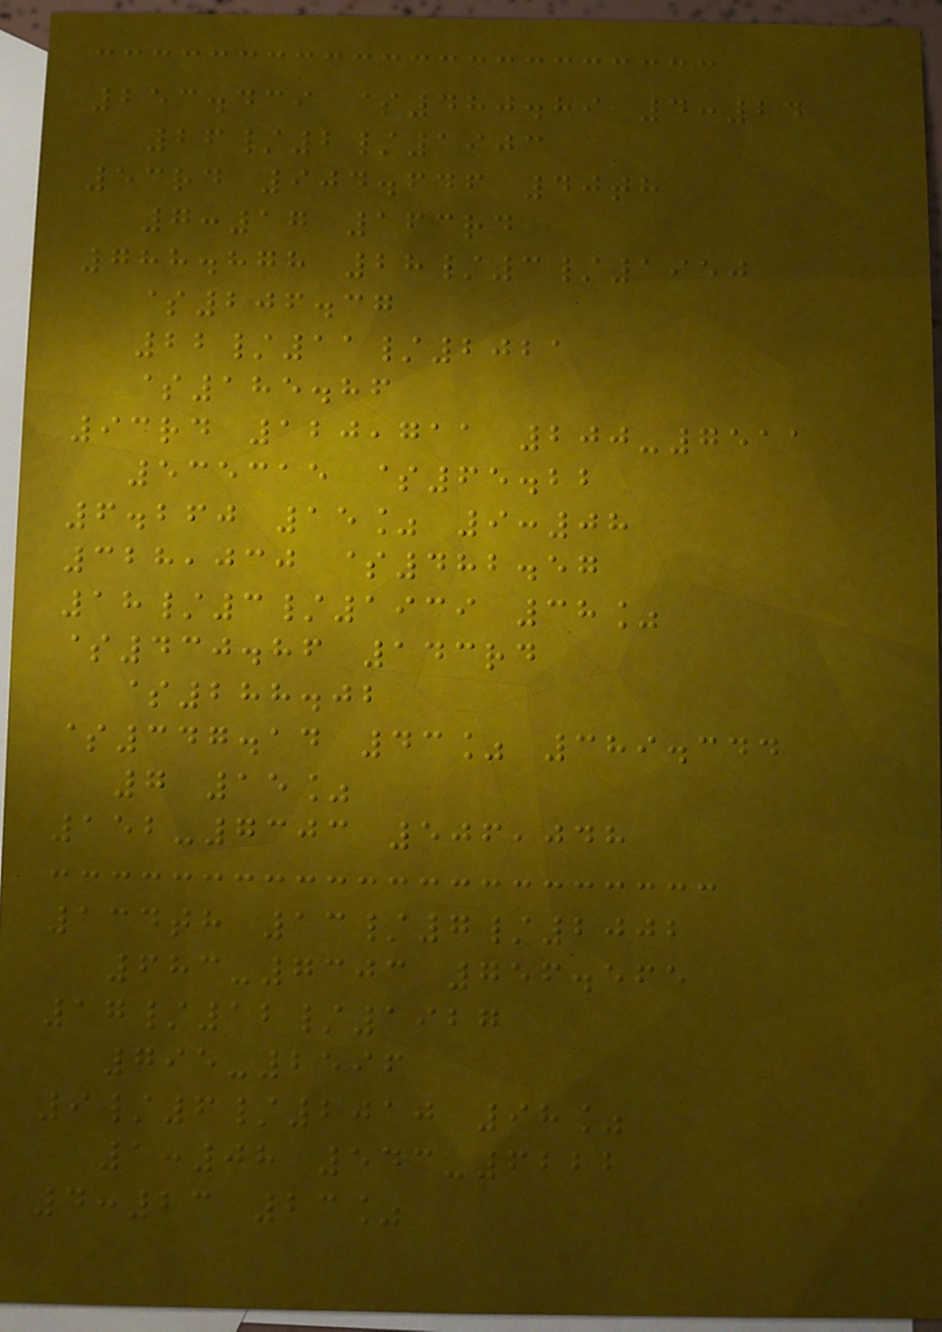253.439 $480.89 4:24
26/2/1903
53rd 904.646 40th
7:17 163rd
788.878 28/3/1950
$206.37
22/11/2021
$185.86
93rd 120,711 200-7511
535315 $65.22
6.260 15% 9:08
328,030 $482.57
18/3/1939 38%
$430.86 143rd
$288.02
$347.14 43% 389.344
7 15%
152-7303 506,048
134th 13/7/2002
683-7303 756.565
17/12/1927
795-2596
9/6/2010 98%
1:08 543-6222
4:23 23%
